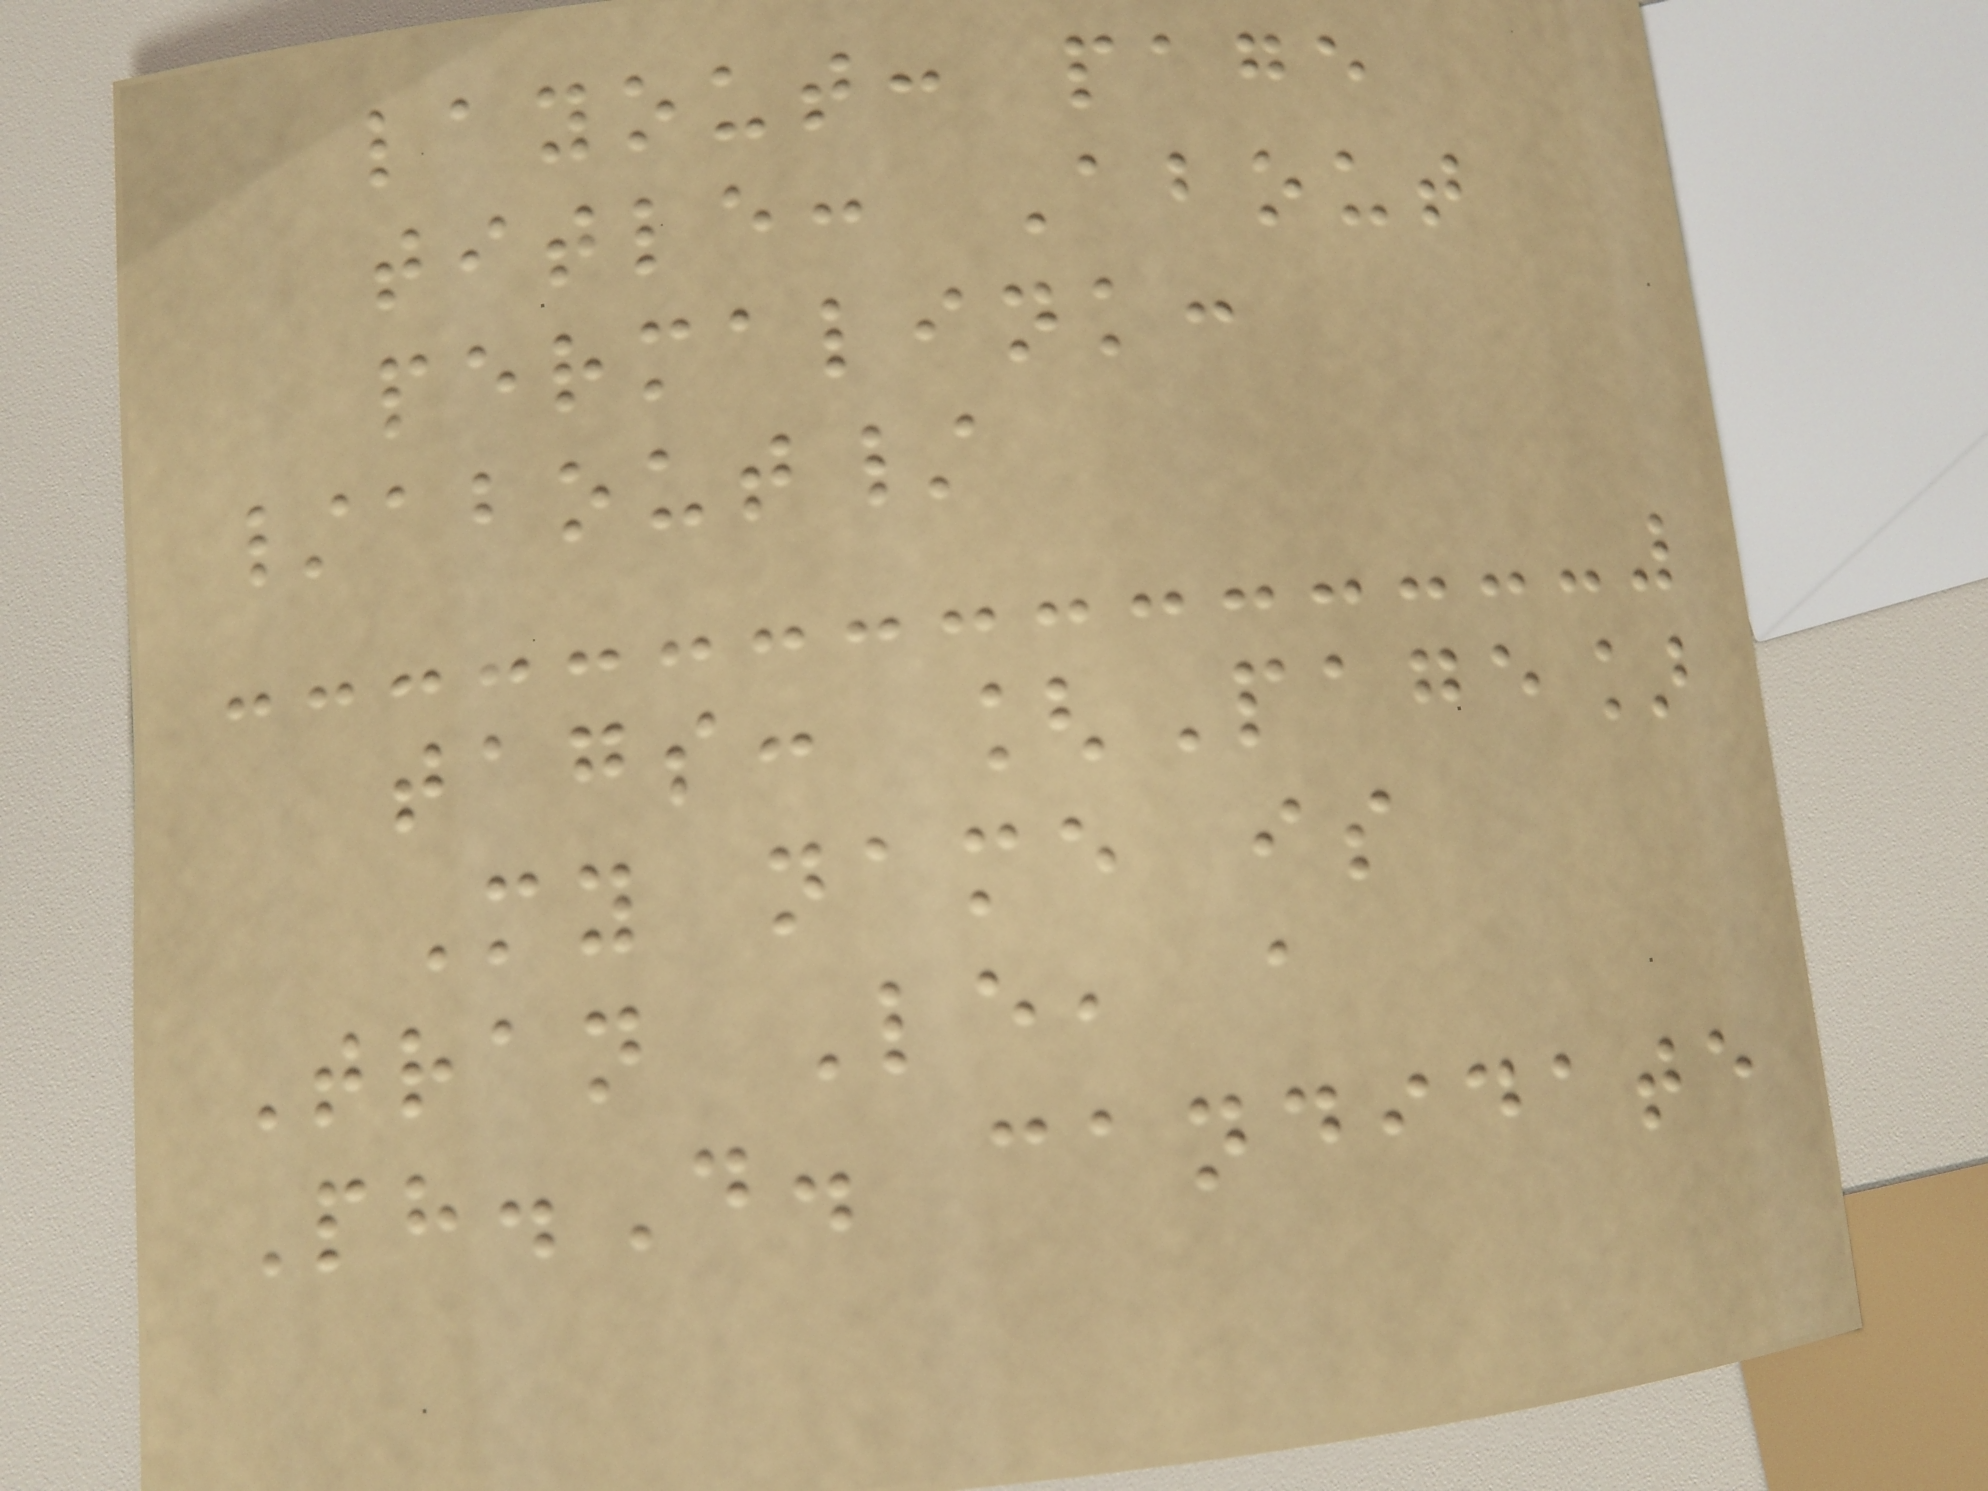layout: page
title: About
permalink:
/about/
tags: [Page]
My name is
Tran Le, a
Ph.D. candidate
